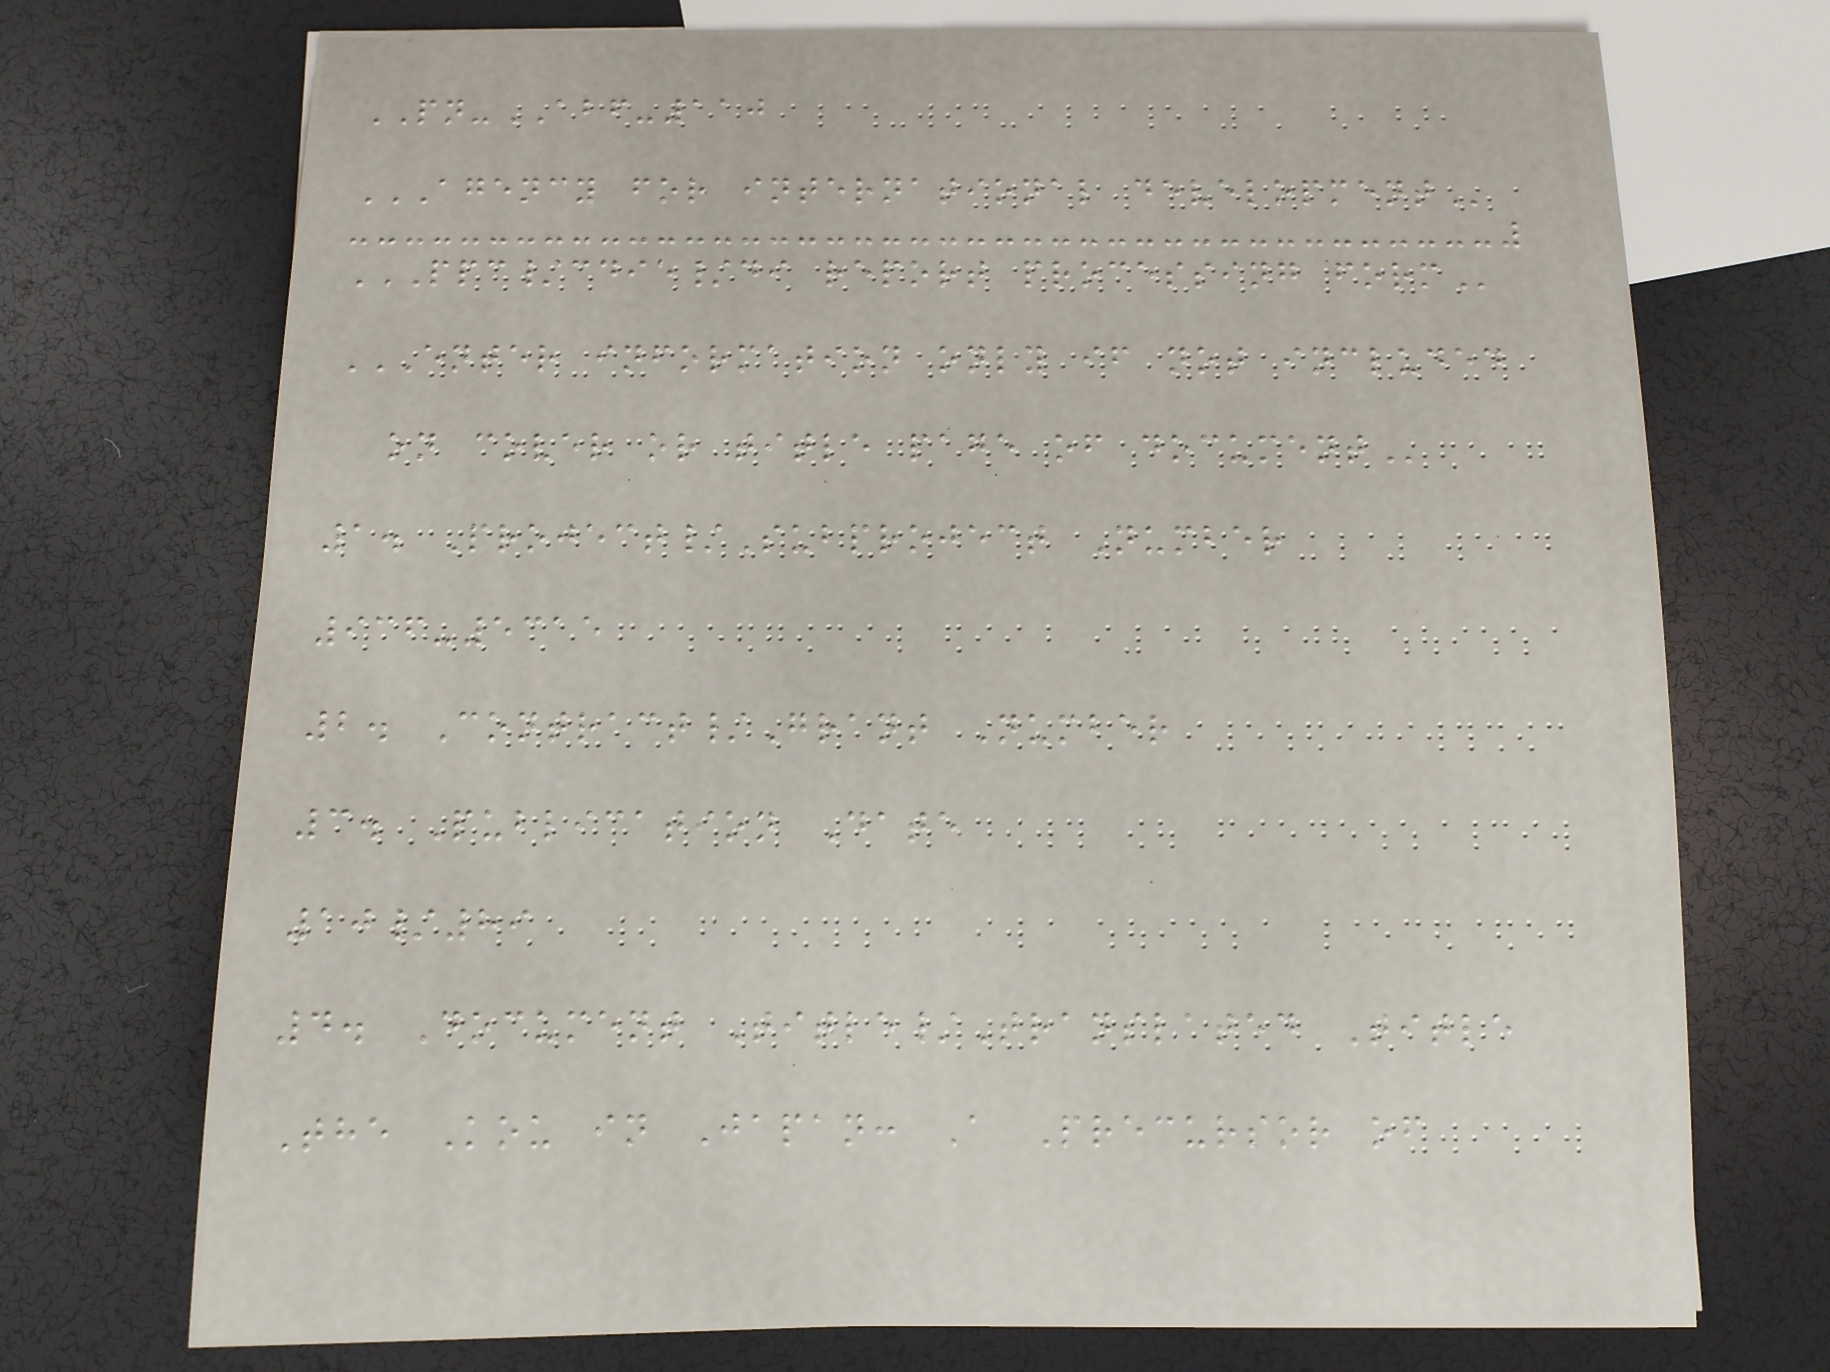PN-ABF-110
AGENCY FOR INTERNATIONAL DEVELOPMENT
PPC/CDIE/DI REPORT PROCESSING FORM
ENTER INFORMATION ONLY IF NOT INCLUDED
ON COVER OR TITLE PAGE OF DOCUMENT
1. Project/Subproject Number
936-5315
2. Contract/Grant Number
3. Publication Date
10/89
4. Document Title/Translated Title
The Kou in Japan: A Precursor of
